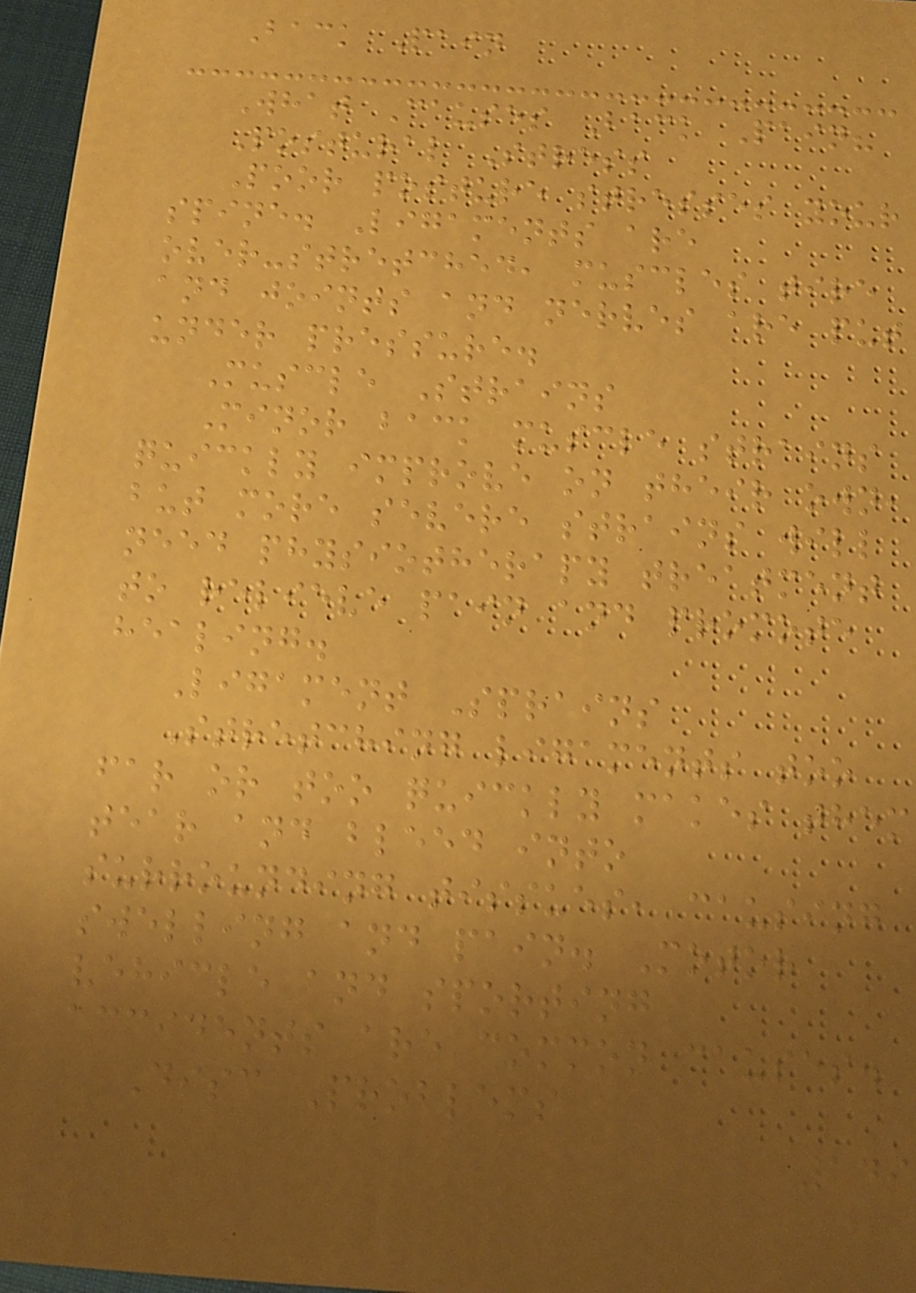Back Pain
What Causes Back Pain?
Postural Stress
Poor posture stresses your
spine. Ligaments are
over-stretched, muscles tire
and joints and nerves are put
under pressure.
Muscle Strains
Minor back muscle strains
quickly improve on their own,
but more severe strains will
need physiotherapy treatment
to relieve pain and promote
healing.
Ligament Sprains
Stretching ligaments too
far or too quickly makes them
tear and bleed into
surrounding tissues, causing
swelling and pain. Motor
vehicle and sporting
accidents are common causes.
Disc Problems
149
